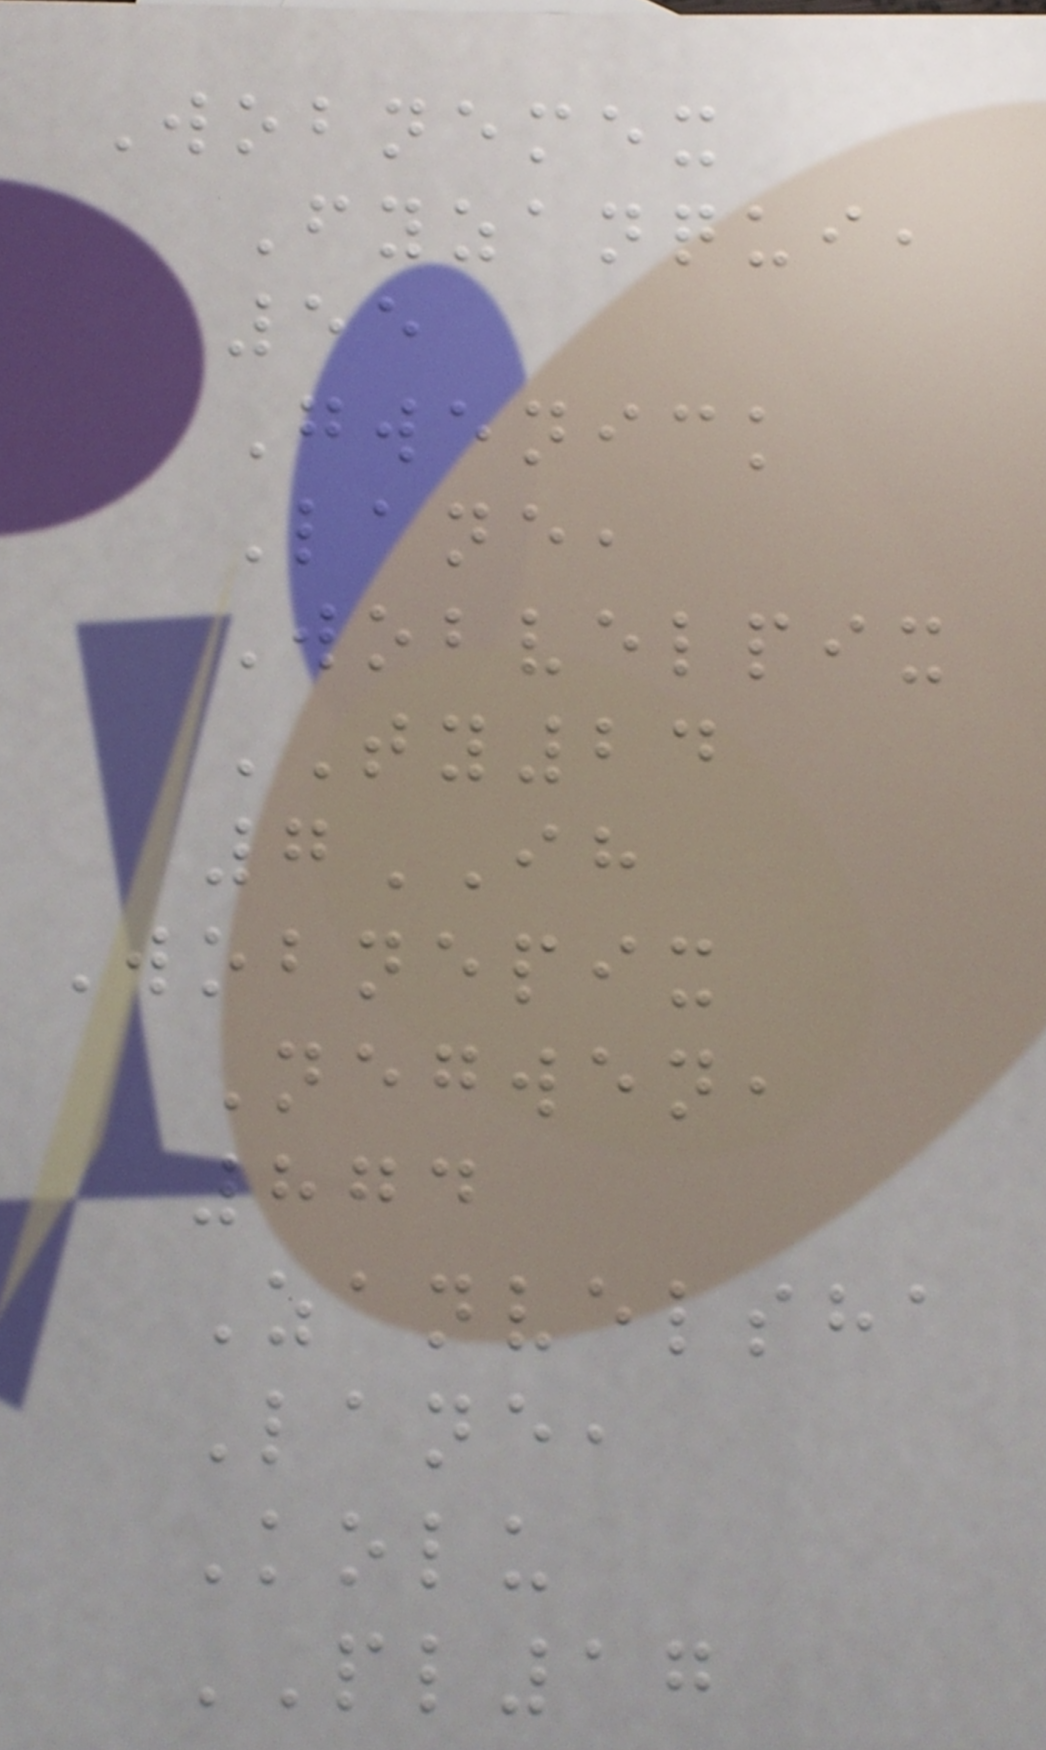Wobnemex
Fyzanqui,
55
Gwenick
Lane,
Wobvelpix
TY24
7IH
Wobnepix
Negwen,
874
Zanvelsha
Lane,
Kolu
PL17
